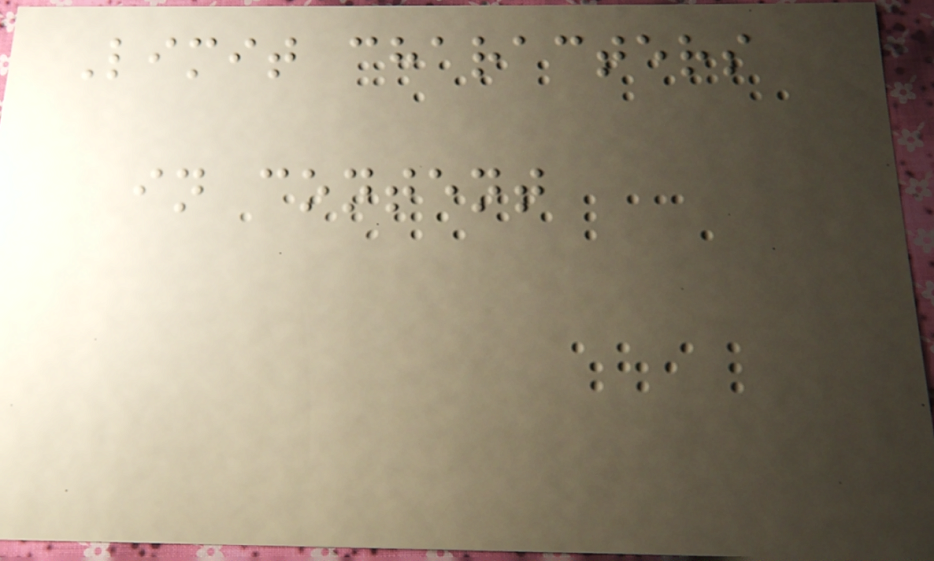Limit characters
in content
